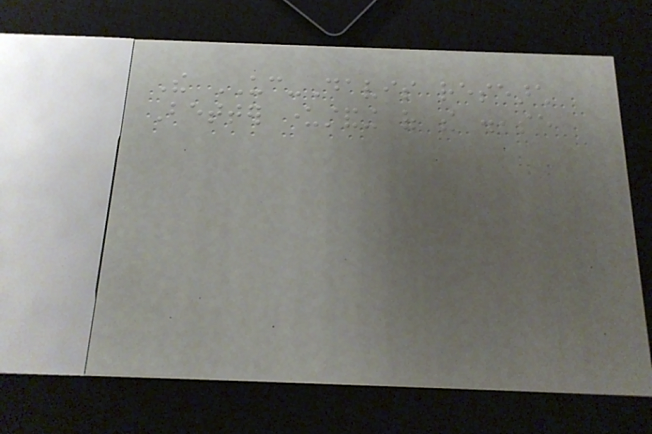The UC-Davis research
Better understanding of the disease
